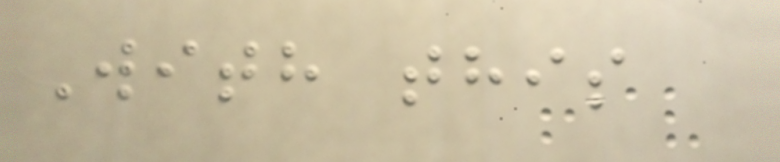With this
